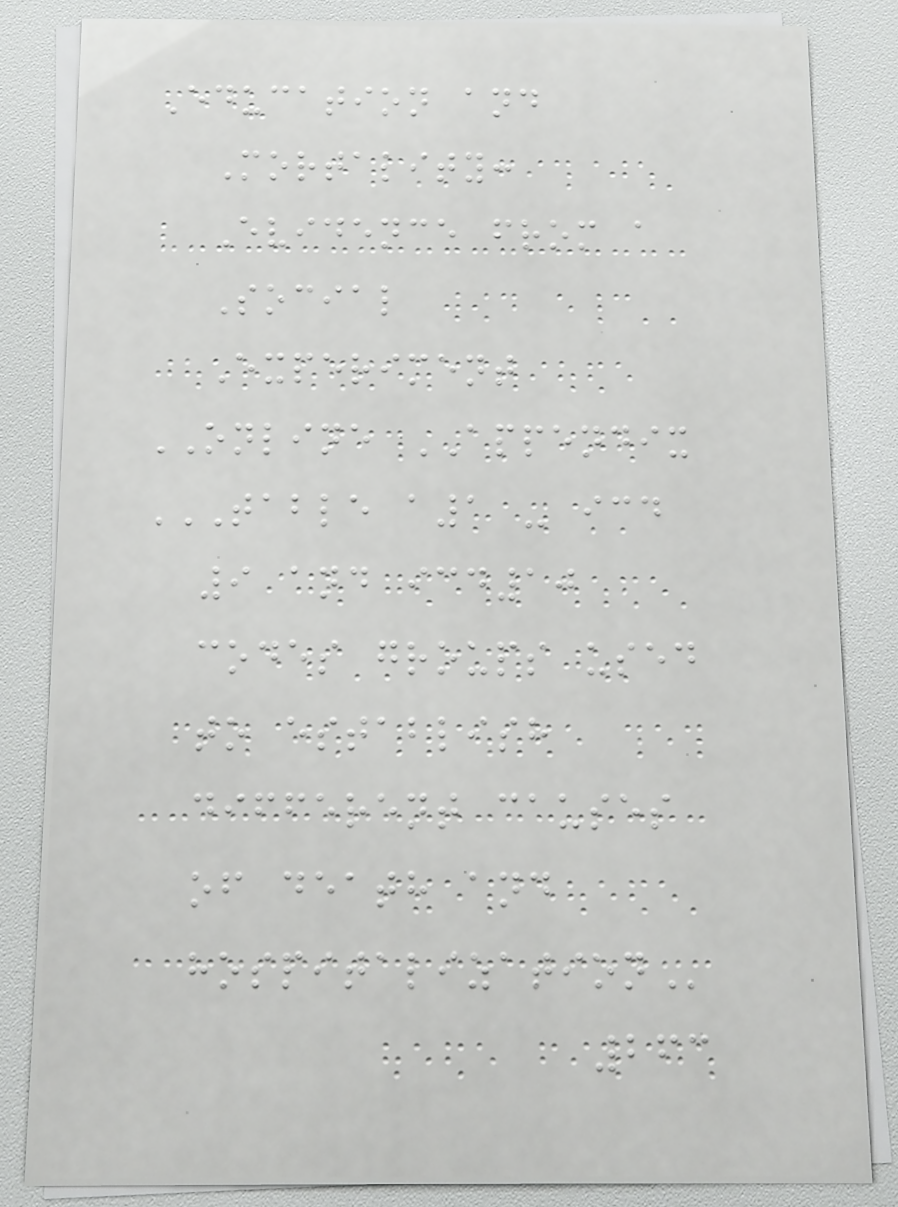Education and
Mortality:
Evidence from a
Social
Experiment
ONLINE APPENDIX
TABLE A1 - ICD
9 AND ICD10
CODES GROUPS USED
TO ESTABLISH
DIFFERENT CAUSES
OF DEATH AND
HOSPITALIZATION
263
